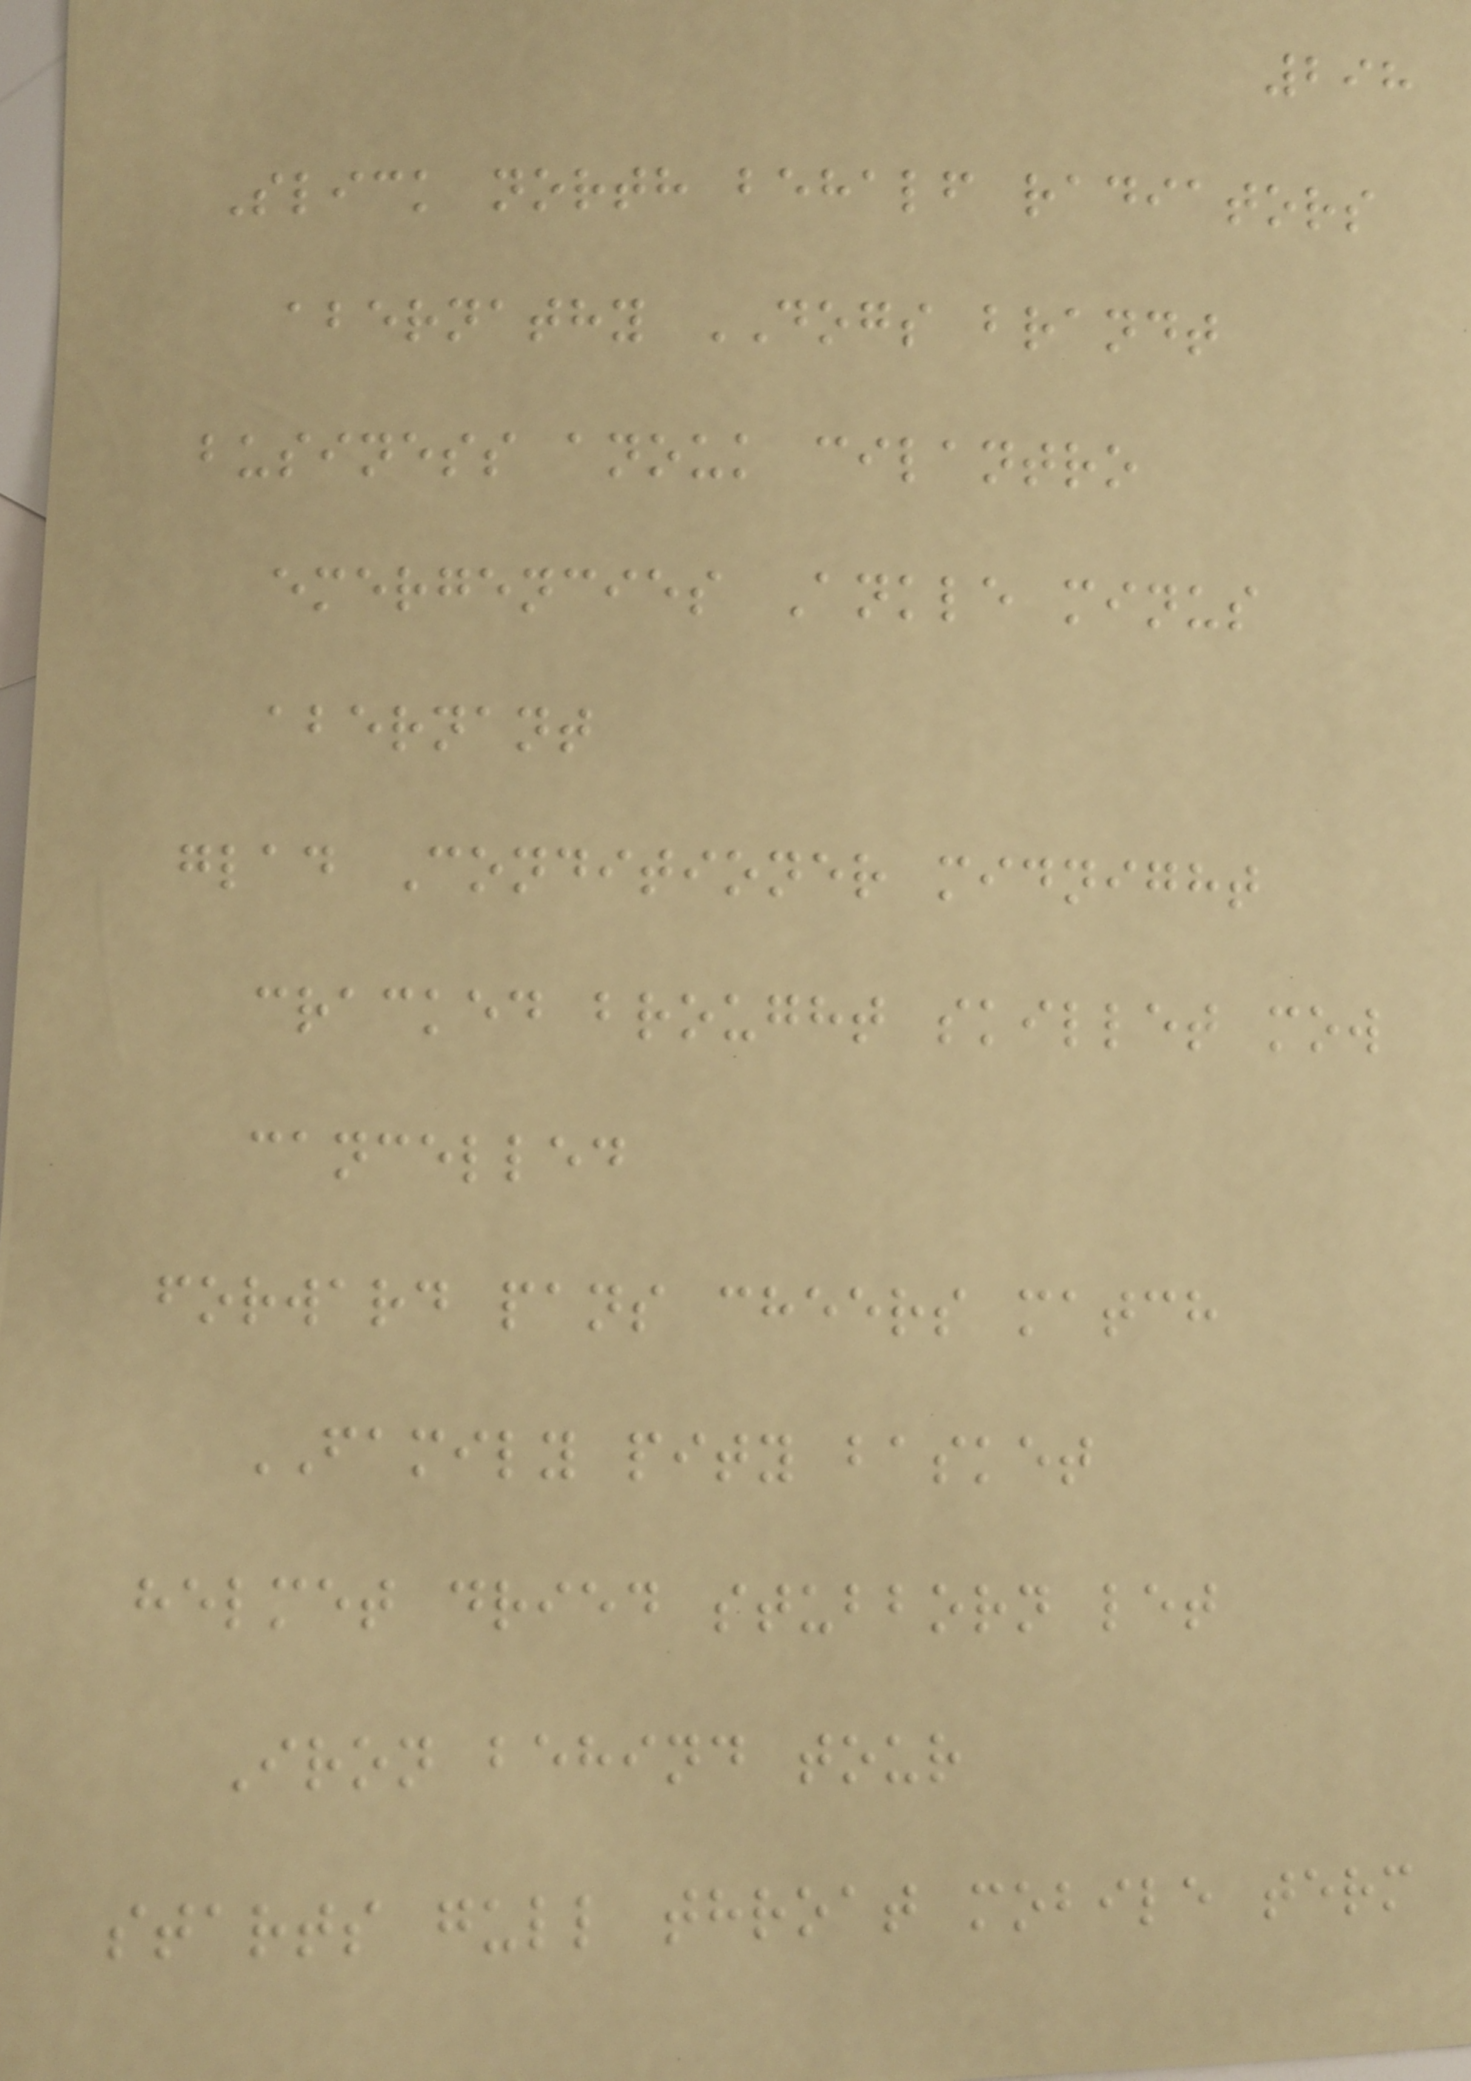298
Slick north behalf radiators
abernathy DOGS brandt
business anouk cilantro
emergencies Ankle minus
abernant
glad Conditioner midnight
cracked brought skillet mow
cancelled
forward pans cheers match
FAMILY pity basket
helmet dried stubborn let
Iron behind tour
starts gull throat mobile term
